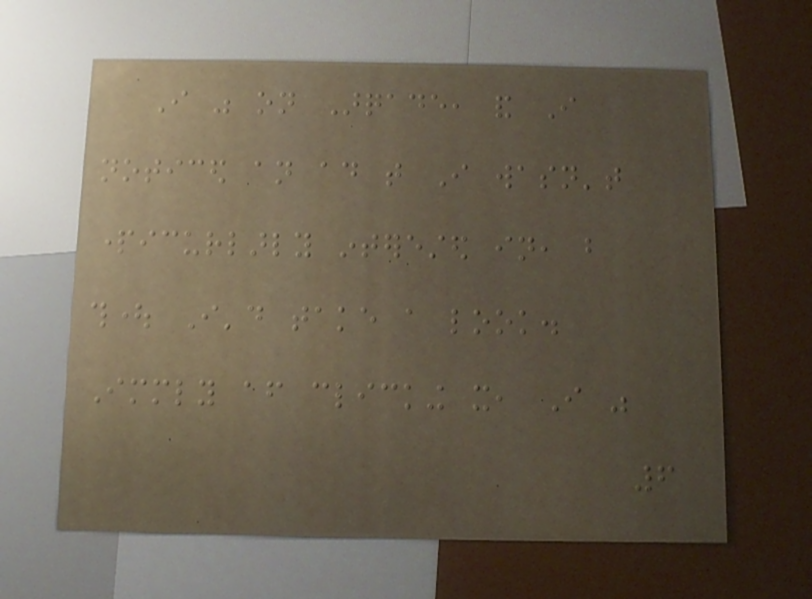I was on Arqade, and I
noticed an ad that I wasn't
particurlarly interested in, but
thought I'd take a look.
Immediately after clicking it, I was
6
